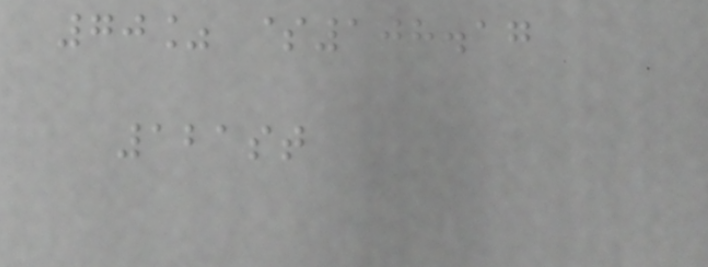70% $108.17
121st
